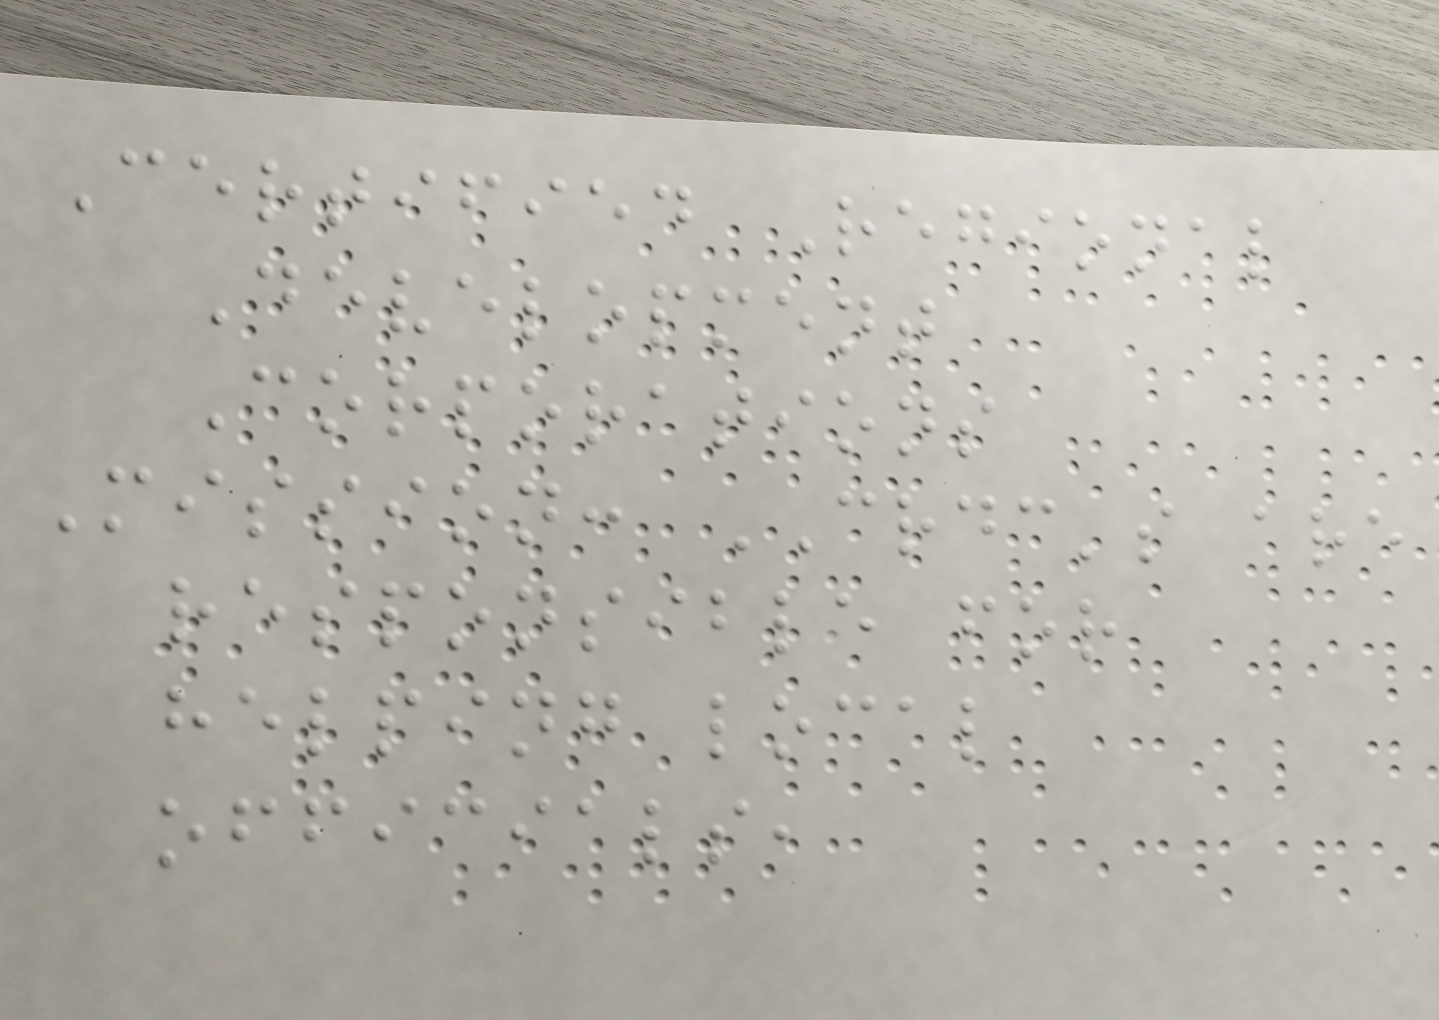Certified Regional
Development
Corporations
Mission: CRDC's are
responsible for
helping local
officials,
